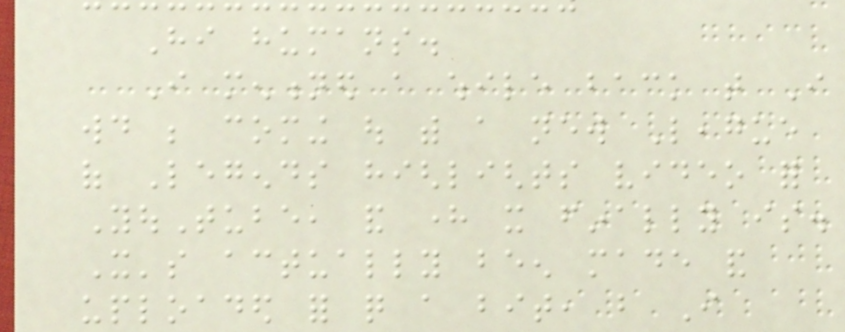Hi humans.
I mentioned a while back that I
would be coming out with a new League
of Legends highlights video for
YouTube, and here it finally is.
It's actually been made and
uploaded for quite a bit, but I
